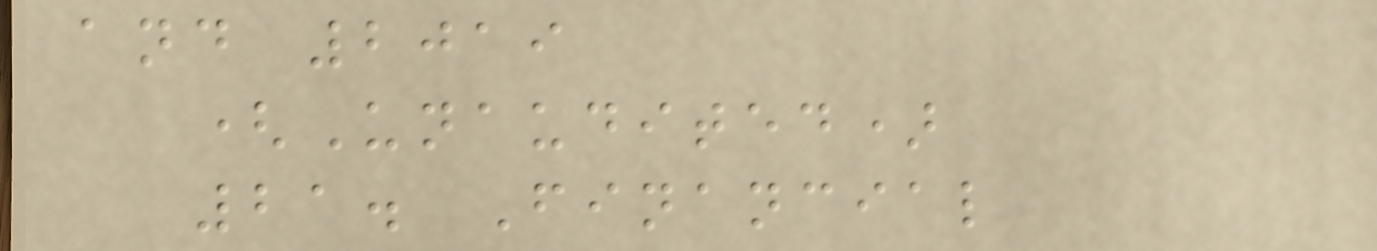and 2019
(Unaudited)
21. Financial
